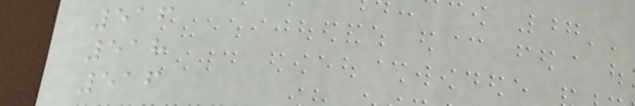516
518
516
